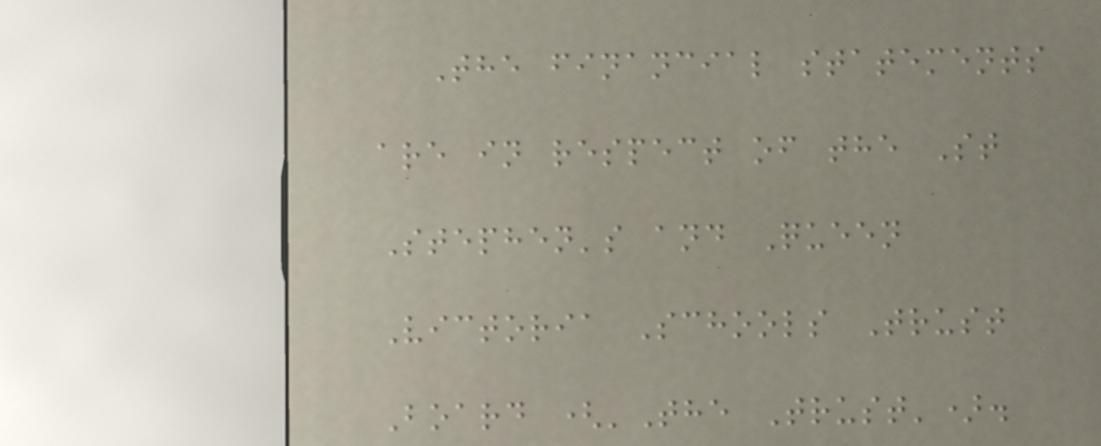The financial statements
are in respect of the St
Stephen's and Queen
Victoria Schools Trust
Board ('The Trust').
